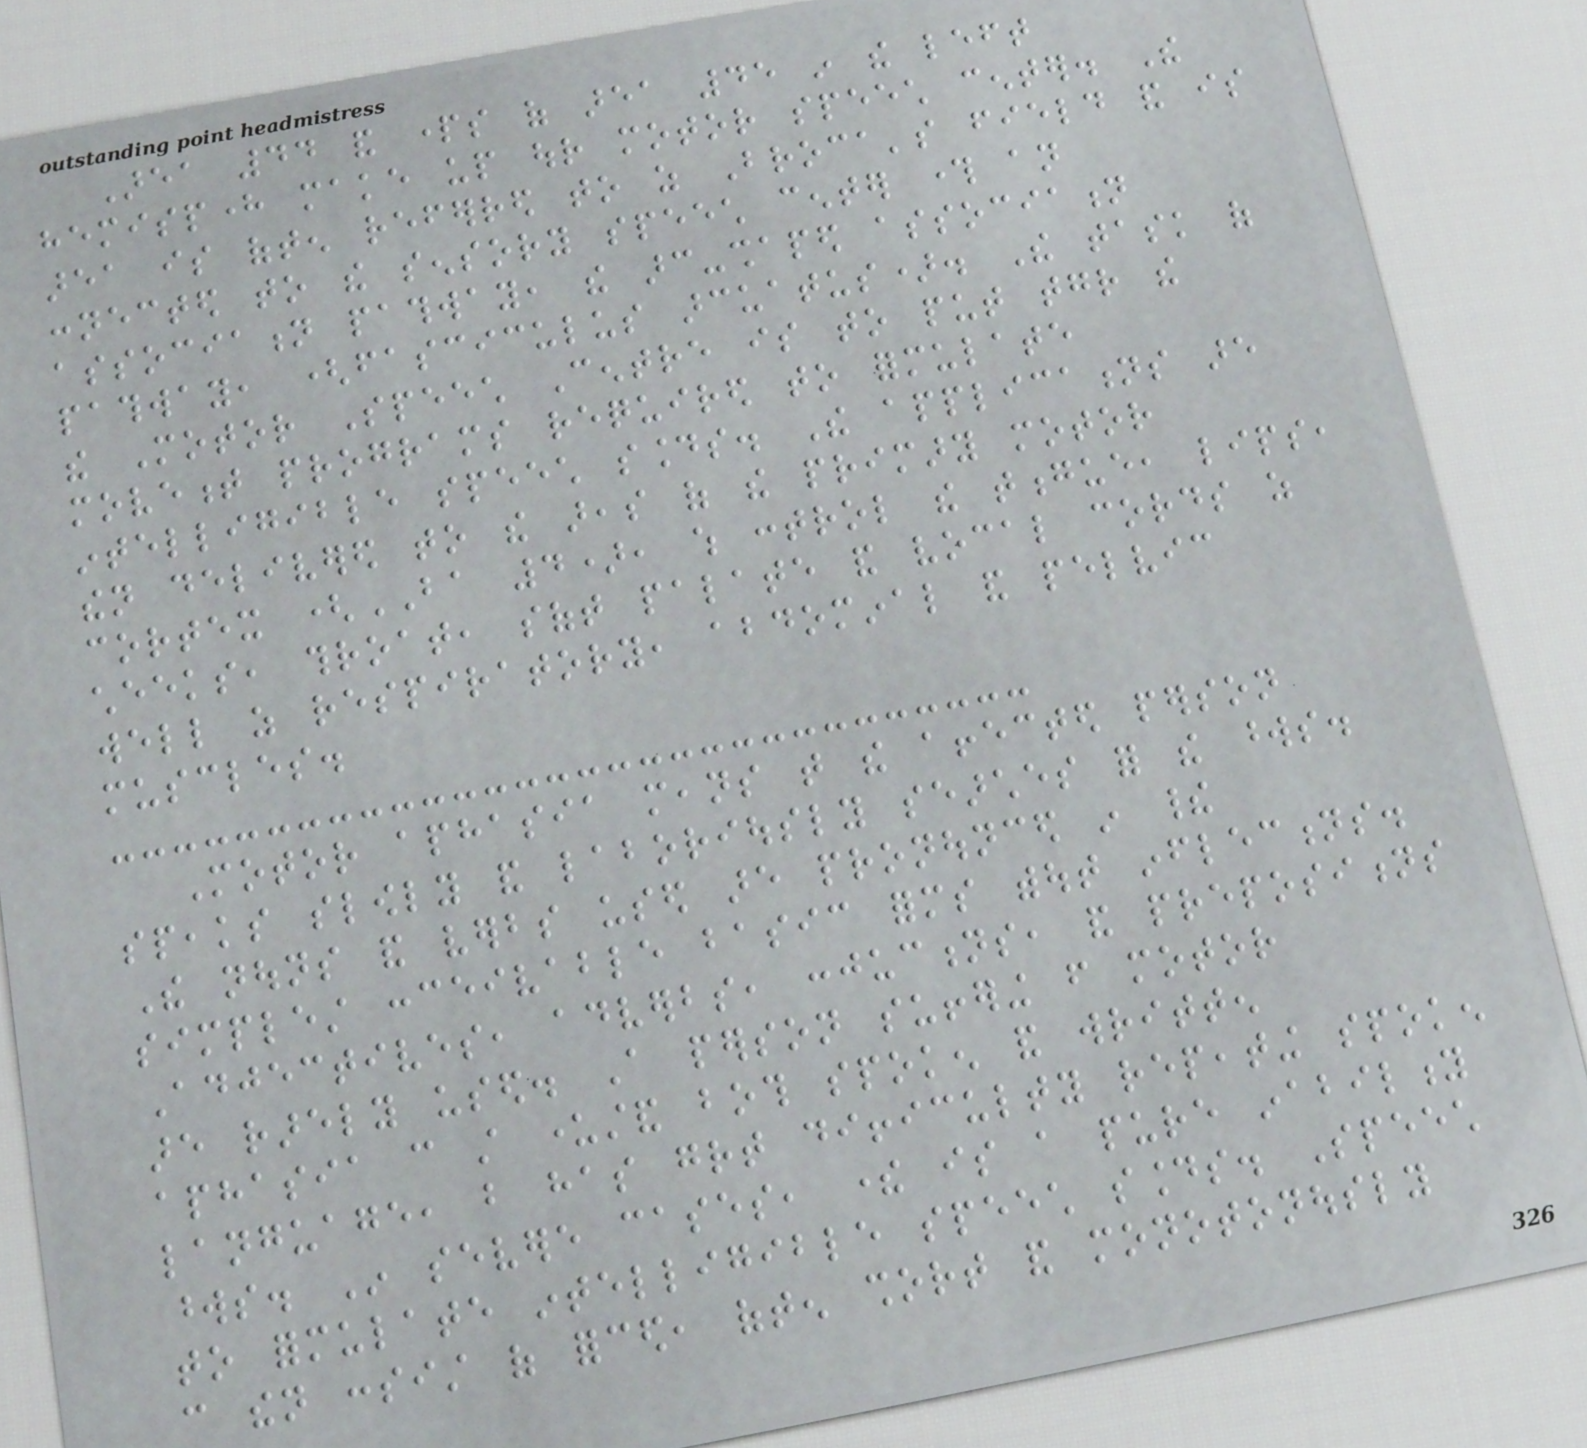Area 44 and parts of area 45 in the left
hemisphere make up our motor speech center. The
area is often referred to as Broca's field and is
connected to the sensory speech center through an
association pathway, the arc-shaped association
pathway, (fasciculus arcuatus). The task of
the Motor Speech Centre is to put together the
movement programs required to formulate
intelligible speech sounds. The applications are
then delivered to the areas of the primary motor
cortex (BA 4), which control the tongue, lips,
cheeks, throat, soft palate and vocal cords as
well as respiratory, abdominal and pelvic
muscles.
Motor aphasia means that the affected person
speaks slowly and laboriously searches for the words.
The nouns and verbs used are pronounced in their
simplest conceivable basic forms without inflections.
Adjectives, adverbs, conjuctions, and prepositions
are rarely used. A person suffering from motor
aphasia can still understand both spoken and written
language, but has great difficulty repeating spoken
words. In severe cases, there is a pure inability
to formulate intelligible speech sounds. Speech
can then consist of forced, often short and monotonously
